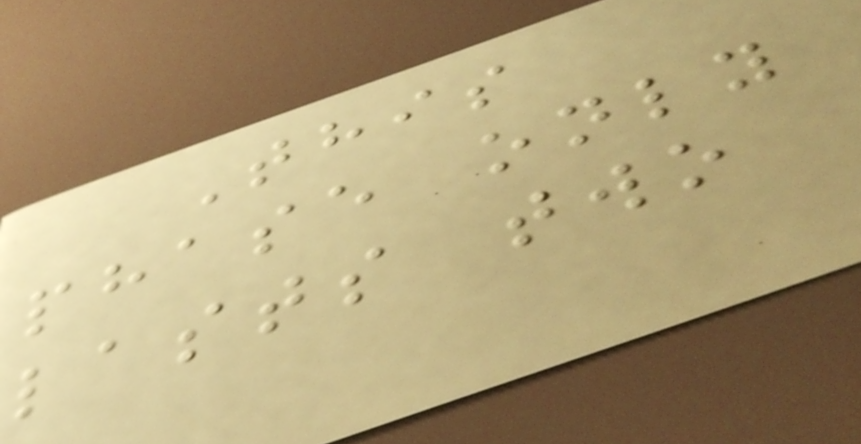This
phase only
lasts two
